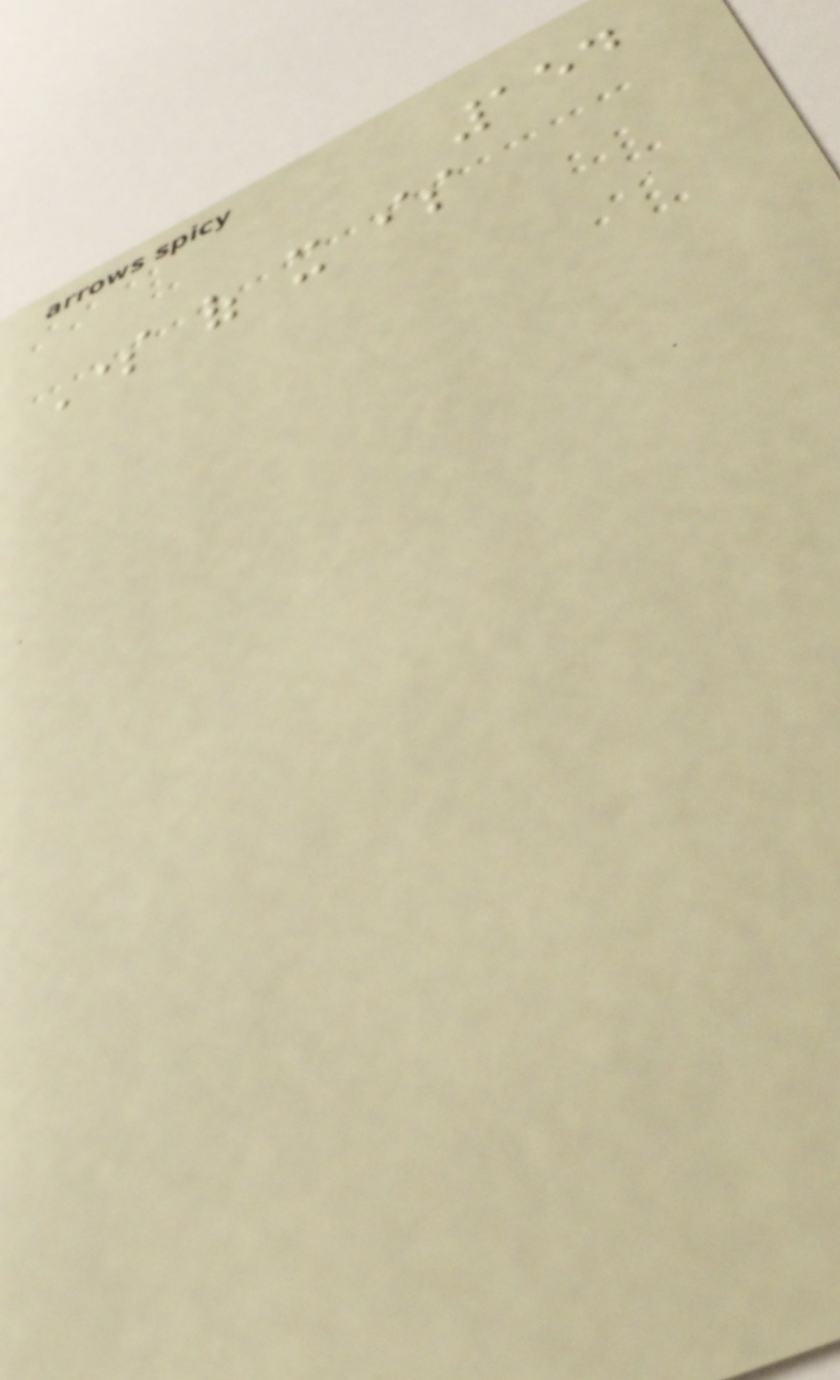154
Some of it is
